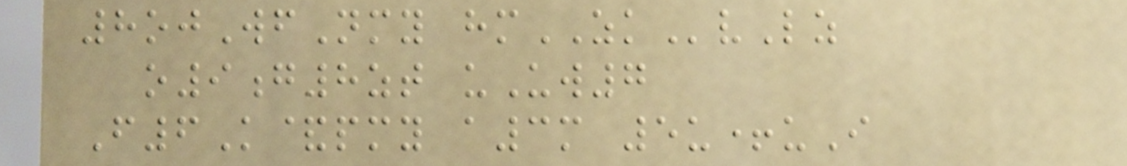8ojWfNmy hmZKvLz
o9g8zt uUw7
F6K&pmy a3m 5u+uI
